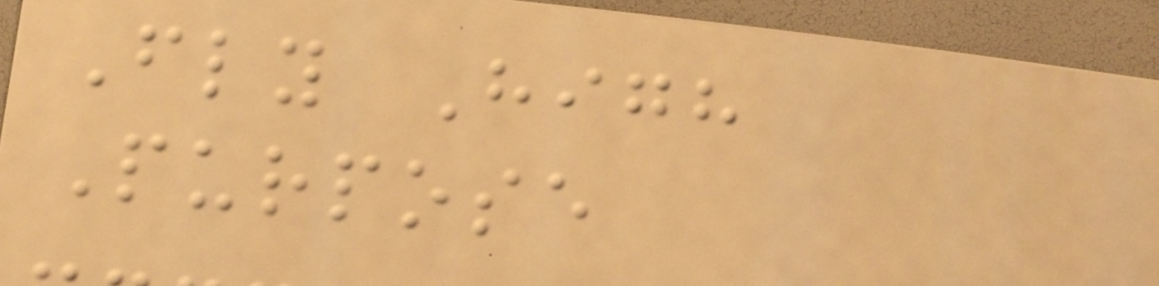Fly High
Purpose
